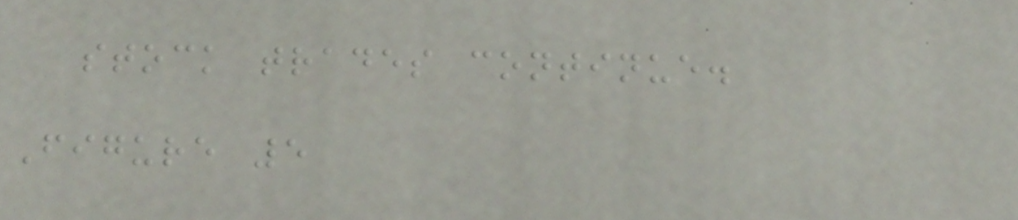stock trades continue.
Figure 5
